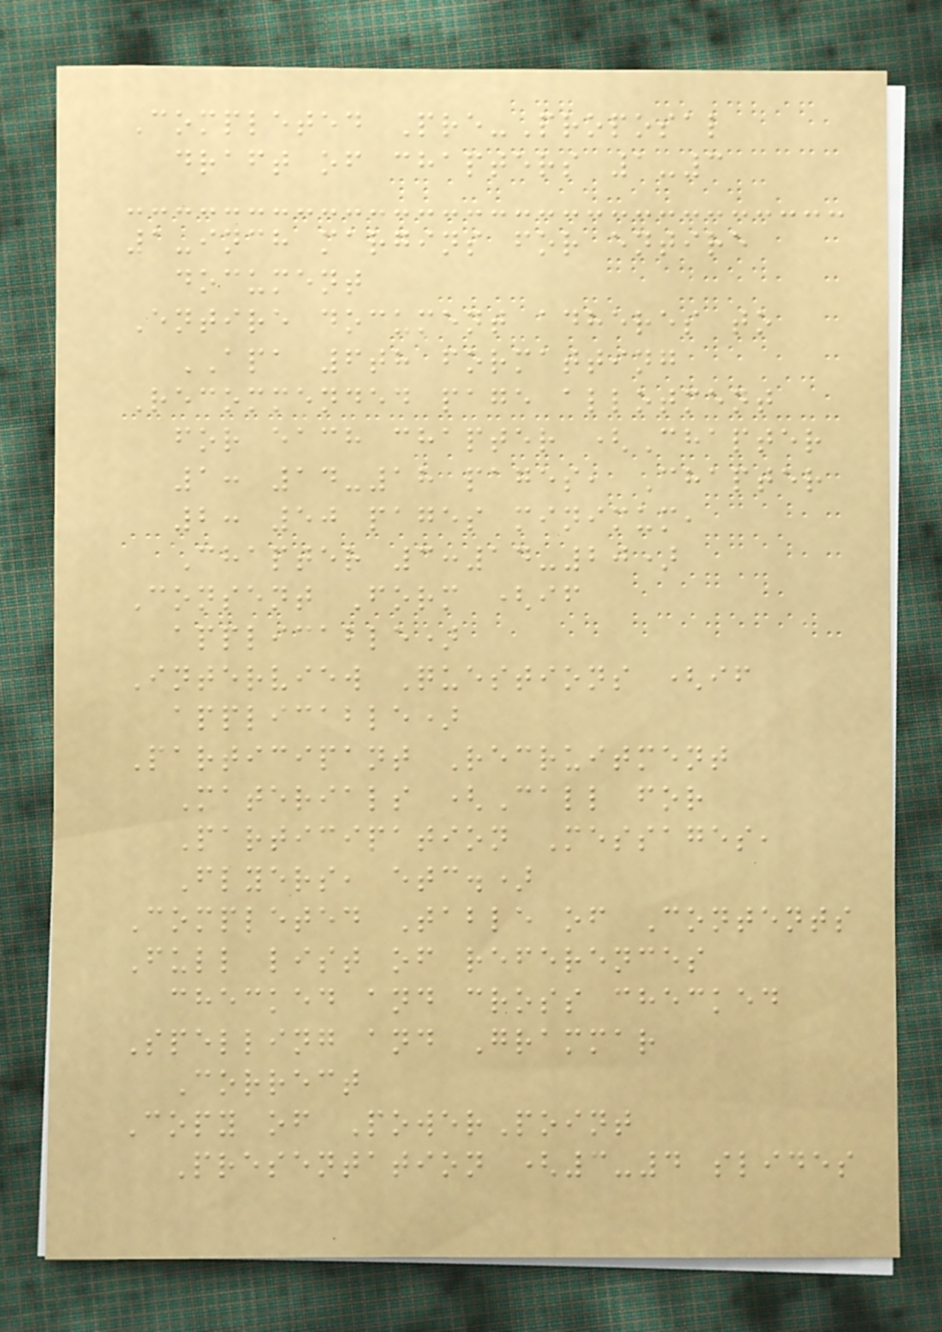Completed Pre-Proposal
draft of chapters 1-3
1-inch margins for entire
document
Entire document adheres to
APA 6th formatting
Recommended page allotment
for each chapter (Chapter
1: 14-18 pages, Chapter
2: 50 pages minimum,
Chapter 3:14-20)
Consent Form (if
applicable)
Interview Questions (if
applicable)
Participant Recruitment
Materials (Call for
Participation Messages,
Flyers, etc.)
Completed Table of Contents
Full list of references
checked and cross checked
Spelling and Grammar
Correct
Copy of PowerPoint
Presentation (3-4 slides
